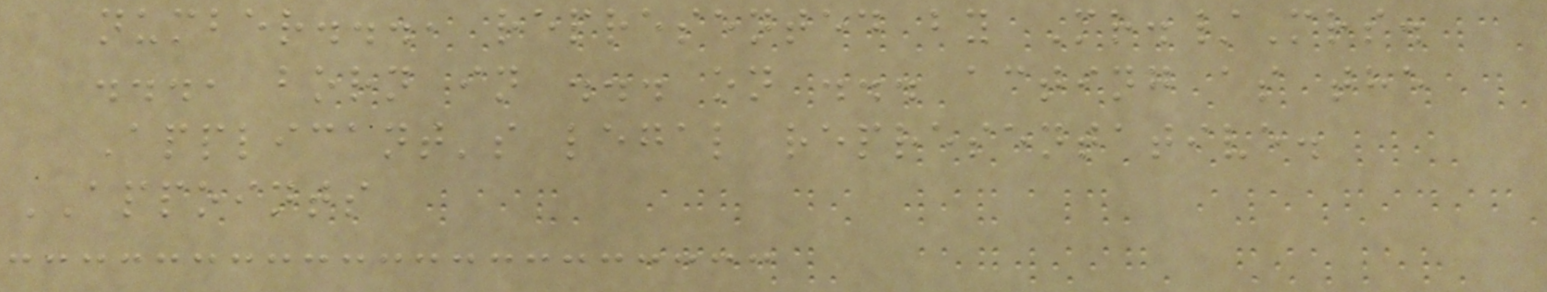number..., represented by Mr./Mrs.
..., born in ... on ... acting as the
Applicant's legal representative.
APPOINTS
